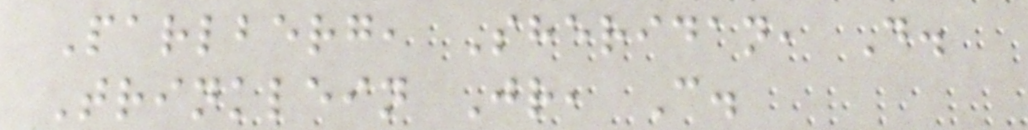Parlberg, Sheridan, D.
Trinklein Jr, C.
